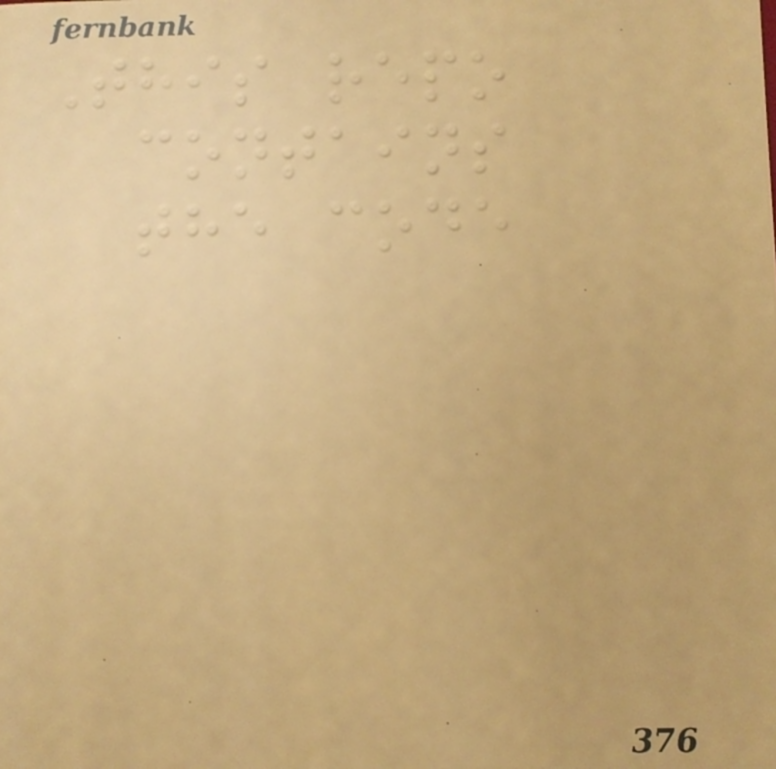This repo
contains
the code
